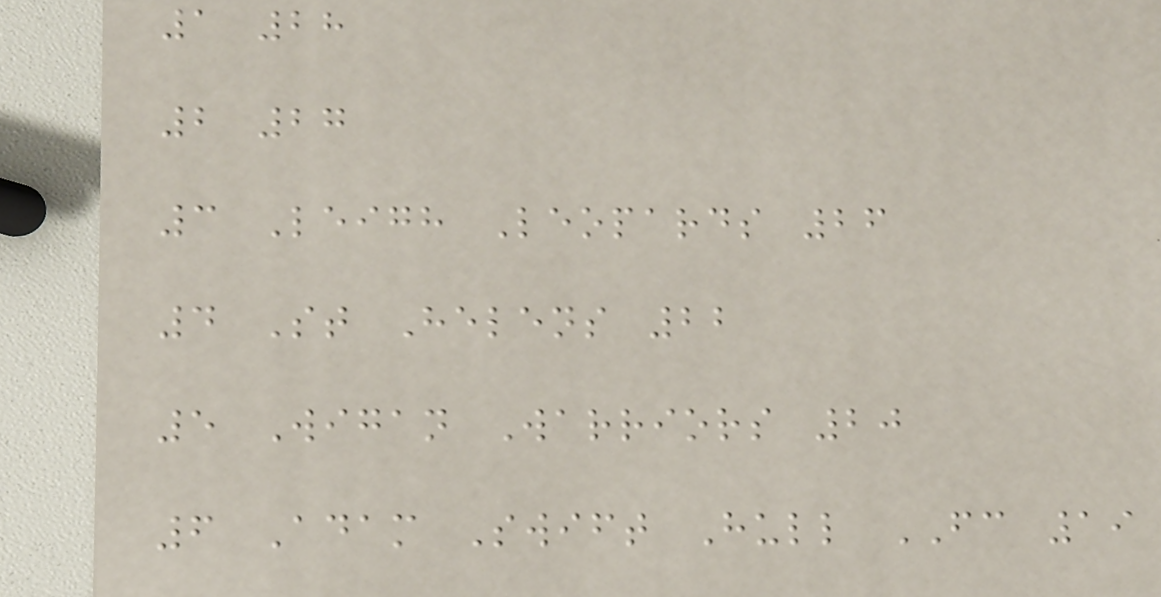1 28
2 27
3 Leigh Leopards 26
4 St Helens 22
5 Wigan Warriors 20
6 Adam Swift Hull FC 19
